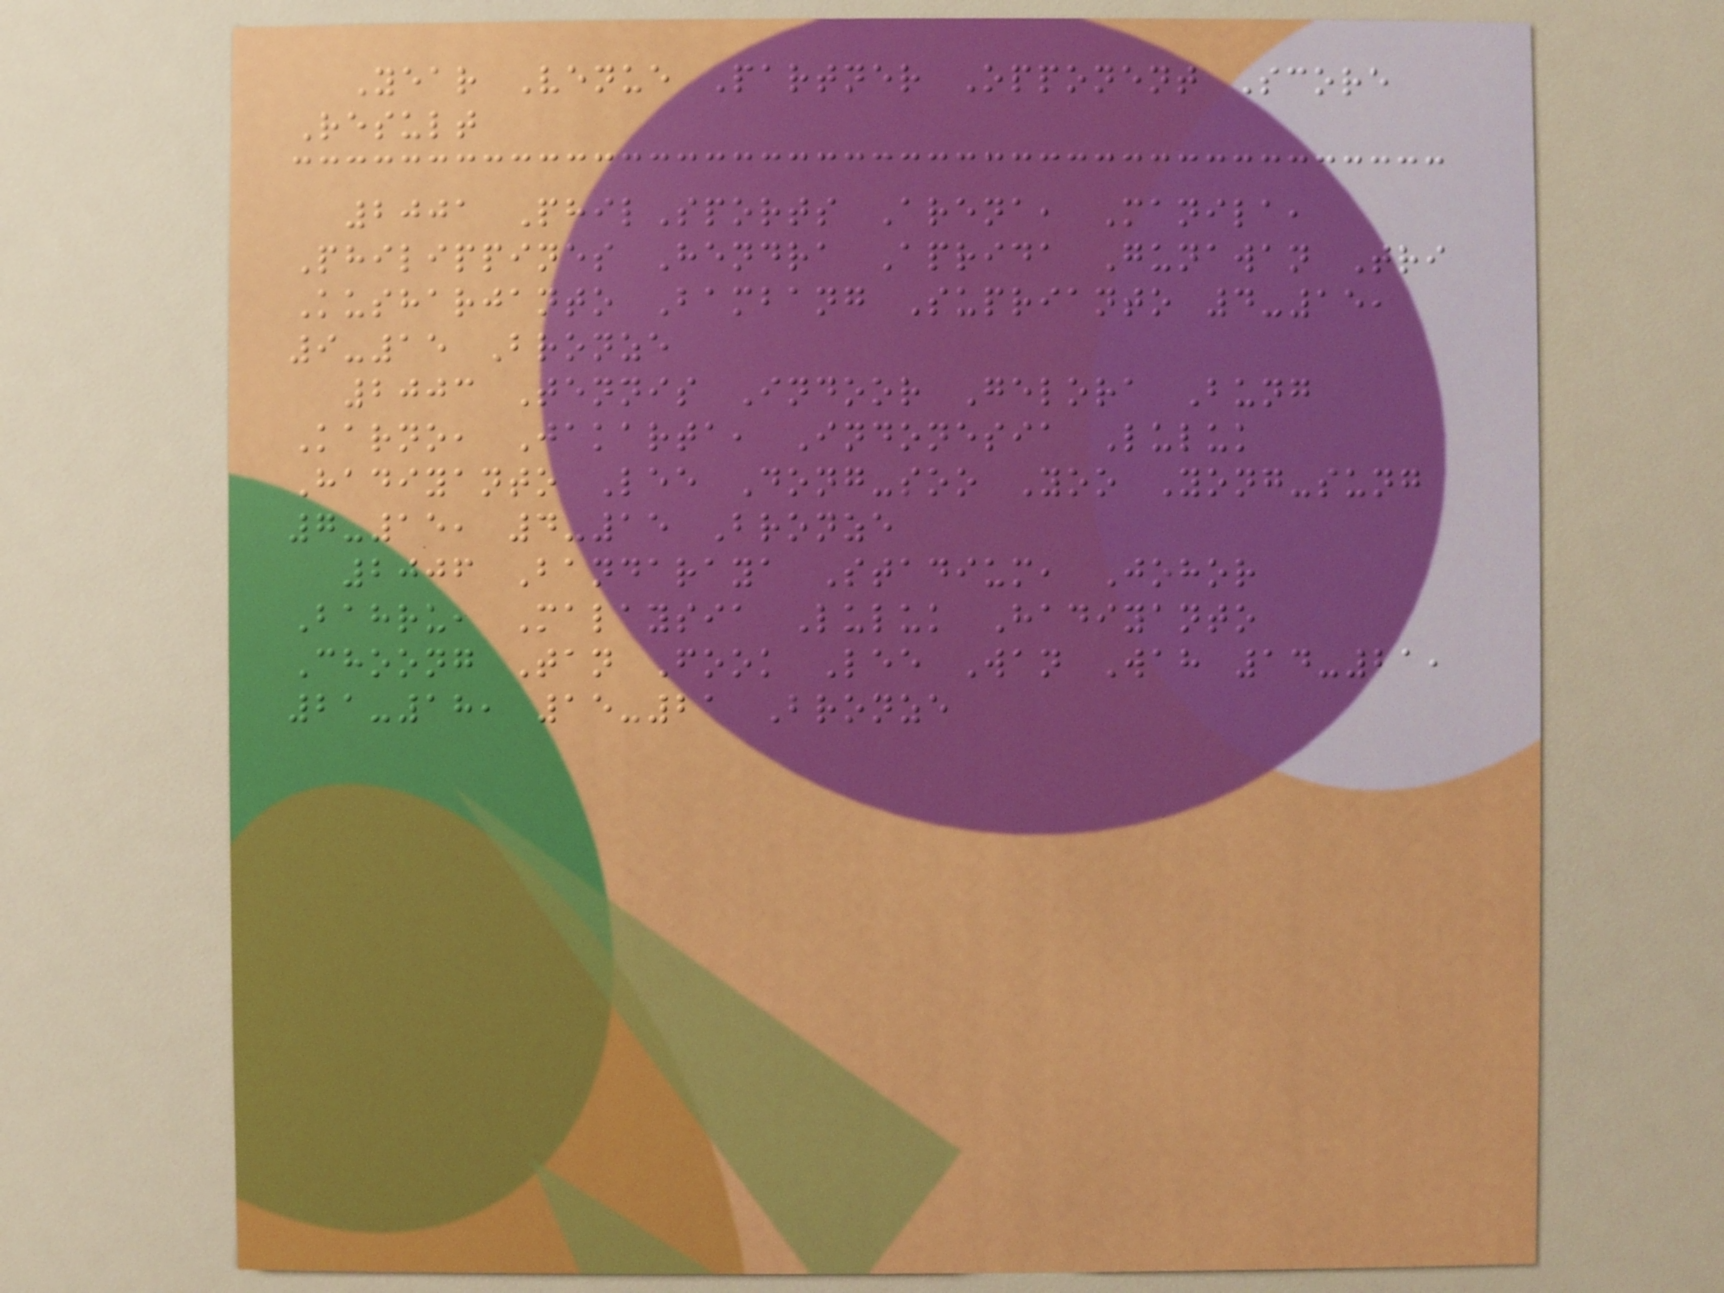Year Venue Partner Opponent Score
Result
2001 PhilSports Arena, Manila,
Philippines Hendra Aprida Gunawan Tri
Kusharjanto Bambang Suprianto 4-15,
9-15 Bronze
2003 Tennis Indoor Gelora Bung
Karno, Jakarta, Indonesia Luluk
Hadiyanto Lee Dong-soo Yoo Yong-sung
7-15, 4-15 Bronze
2006 Bandaraya Stadium, Johor
Bahru, Malaysia Luluk Hadiyanto
Choong Tan Fook Lee Wan Wah 14-21,
21-18, 15-21 Bronze
